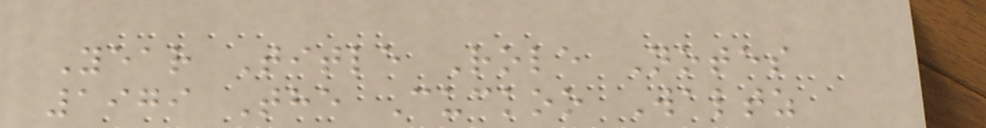Year Title Role Notes
1979 The Cuckoo Waltz
